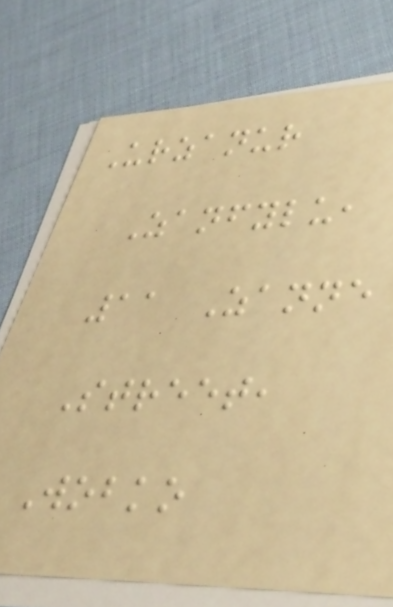Urzanur
Zanfylu,
11 Zanne
Street,
Wobko
